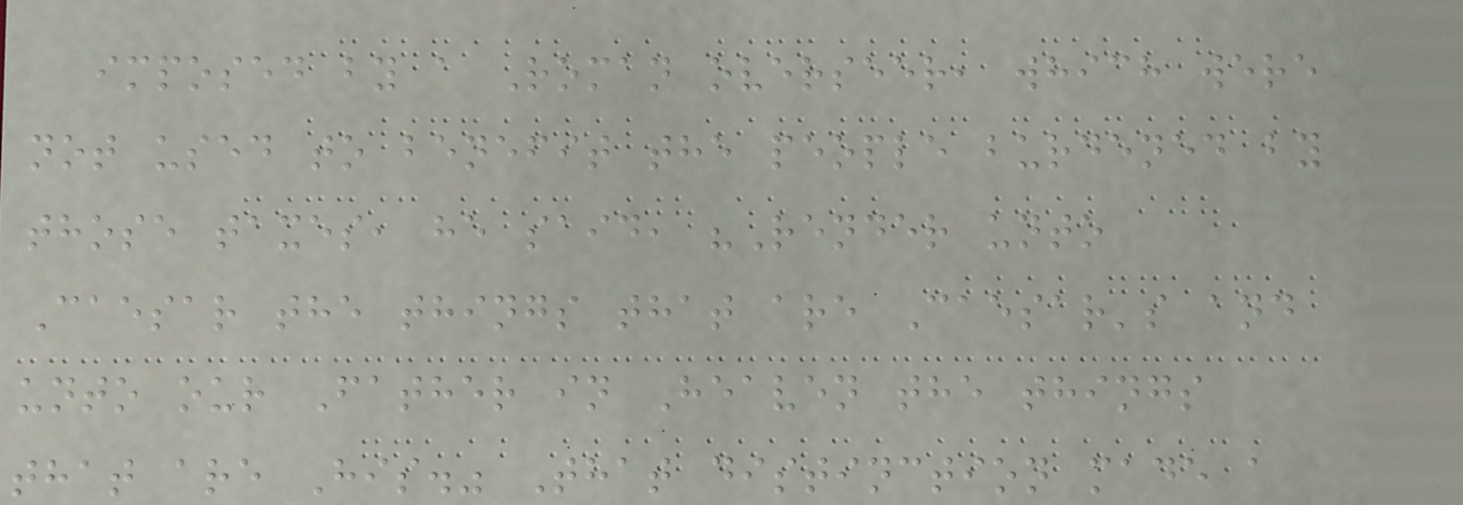imposed by a Roman overseer, which were
not used to benefit the people burdened by
those taxes, he said, "Render unto
Caesar the things that are Caesar's and
unto our Father in Heaven the things
that are His." That distinction made a
